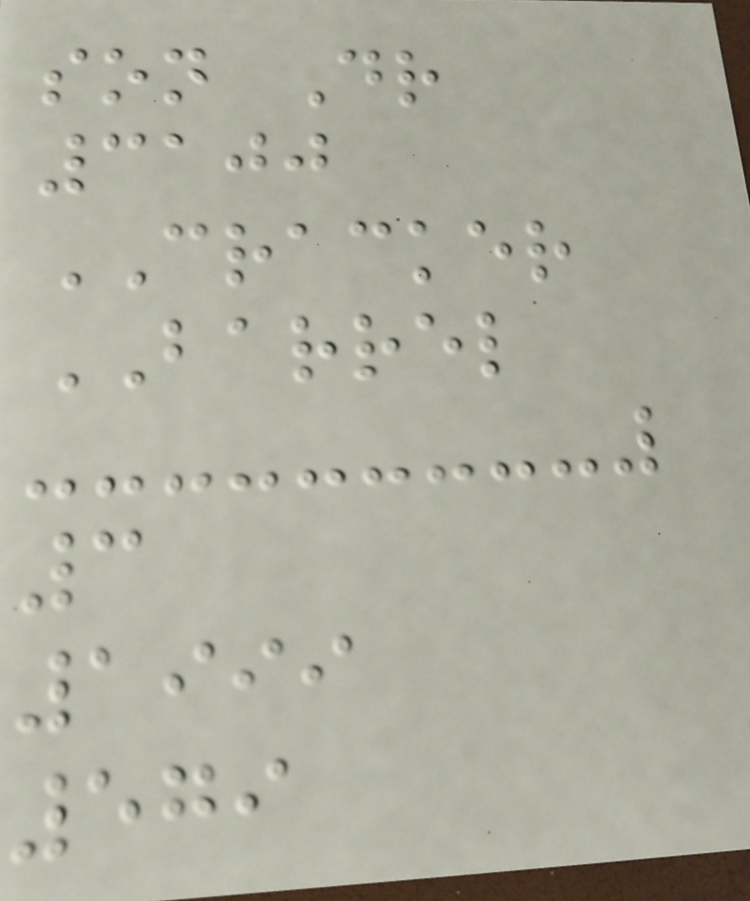son Dr
3100
CRACKER
BARREL
3
1999
579
